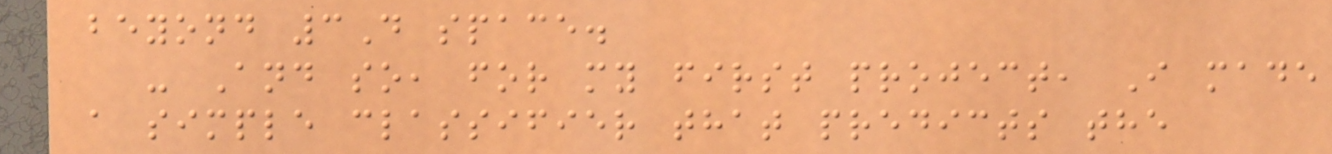beyond 3D space.
- And so, for my first project, I made
a simple classifier that predicts the
